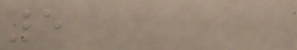5
